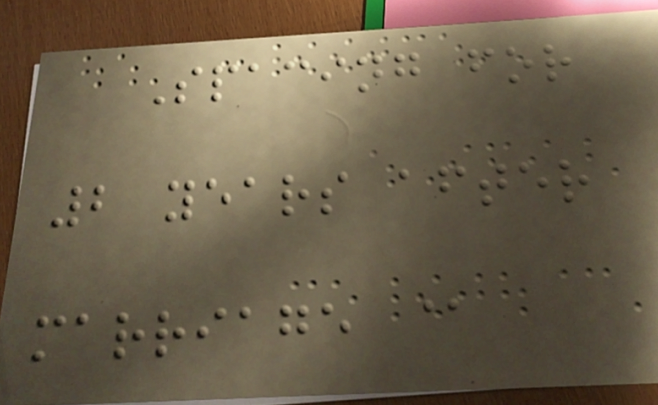Spacing for
2 years after
marriage @
